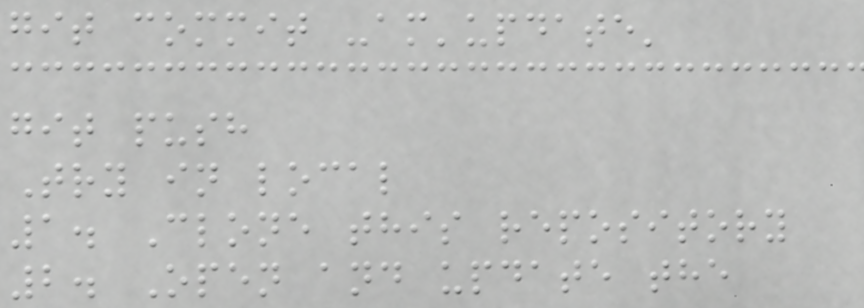git commit -am'update'
git push
Try in local
1. Clone this repository
2. Open and update the
